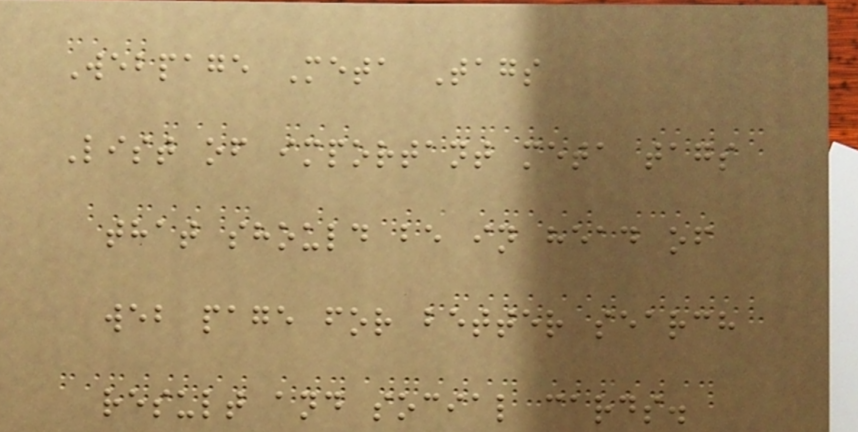Webpage Meta Tags
List of important meta tags
that should be in head of
web page for better search
result and social cards.
